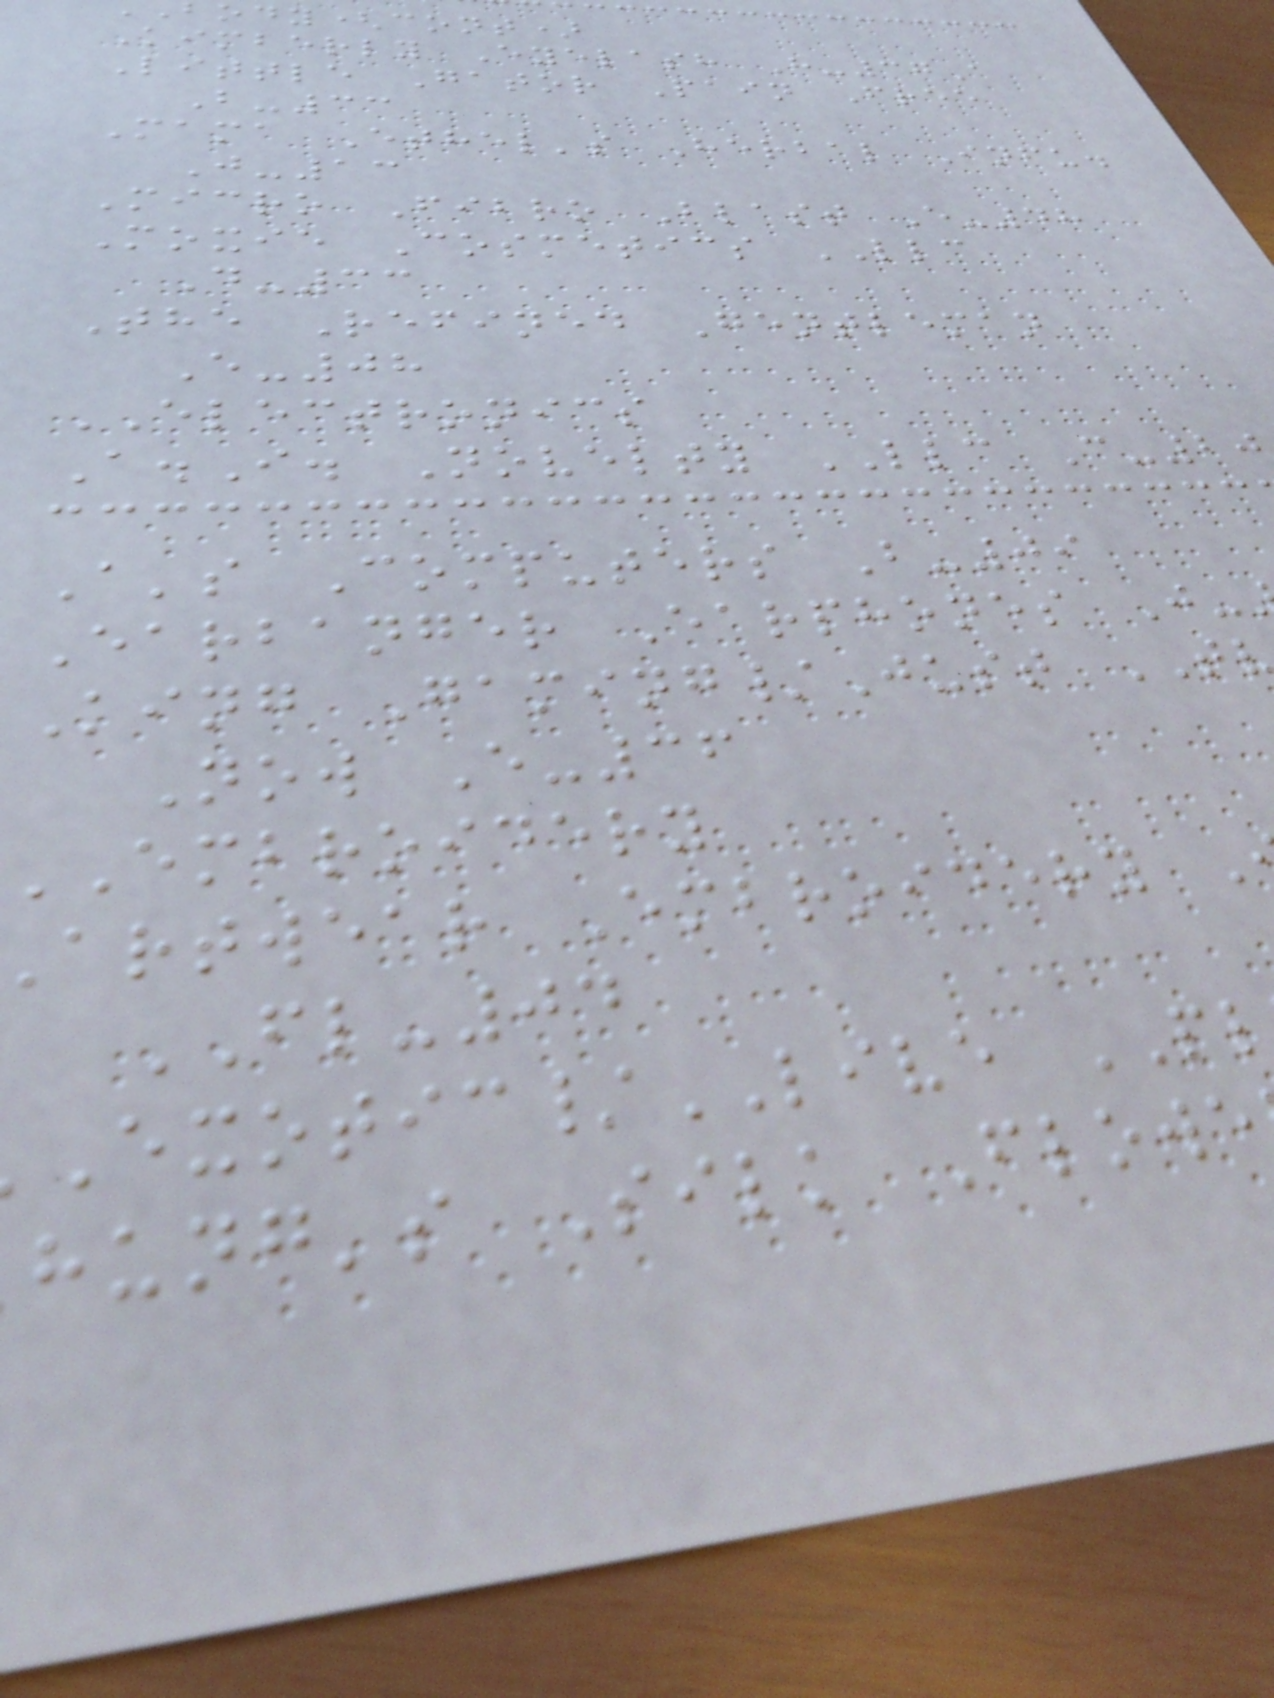ody(cont)
Kimberly Eyelash H-37A
Little Gator Pain Free
B-33
Mama Ethel's Herbal Infu.
J-13
Micro Fibro Blast E-48
Moxie Cosmetics LLC
D-33
The Refined Gentleman
E-08
ELECTRONICS
A.I. Novelty LLC C-20
A's Computers B-09
Earbanger Earphones J-
King Gaming/Just
Now E-36
embroidery
artwear Embroidery
FL-04
/LIVE PL
hung's Silk Flowe
